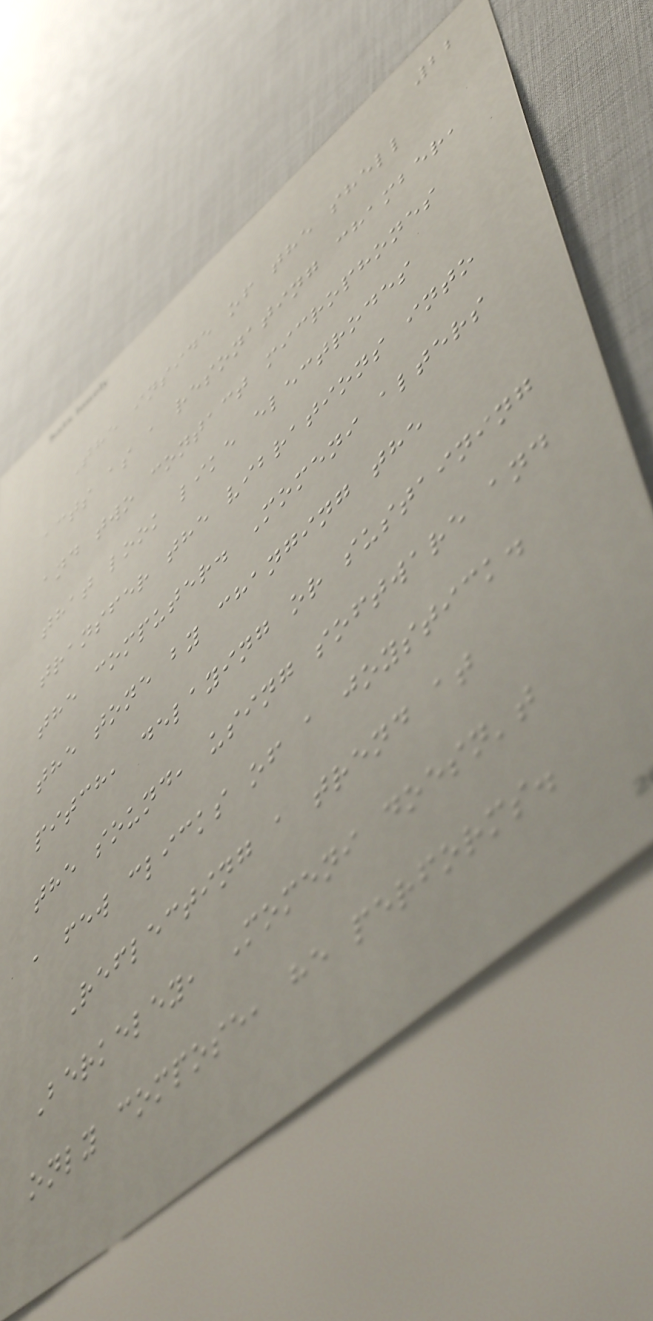22
The inside of the shell
acts as a resonating chamber,
and two contact microphones
that look like electrodes
transfer the vibrations into
the computer. Momeni alters
the tone by changing the
pitch, delaying or sustaining
the sound, using software and
a few clicks of a joystick.
Reflecting a trend at
Berkeley, Momeni doesn't
only compose, he performs.
